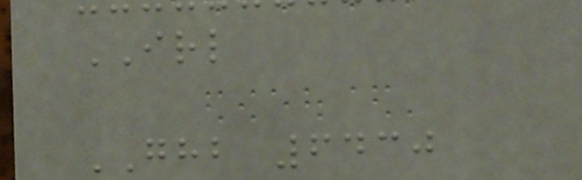IRL
GHB 6430
